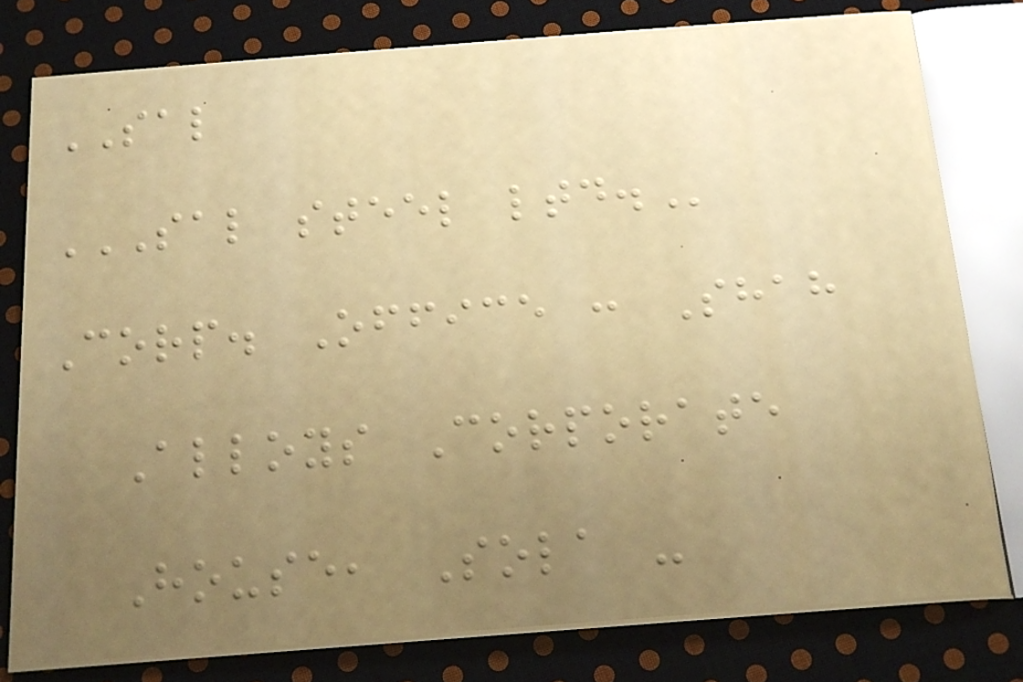SAL
SAL STEEL LTD.
Corp. Office : Shah
Alloys Corporate
House, Sola -
